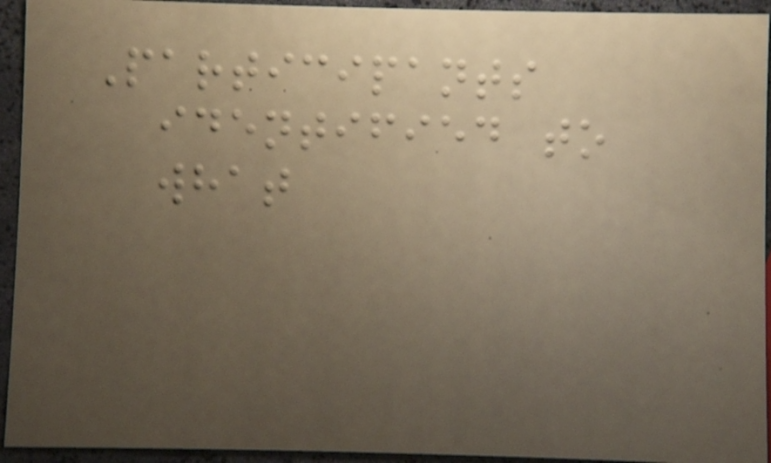Participants
identified to
what
